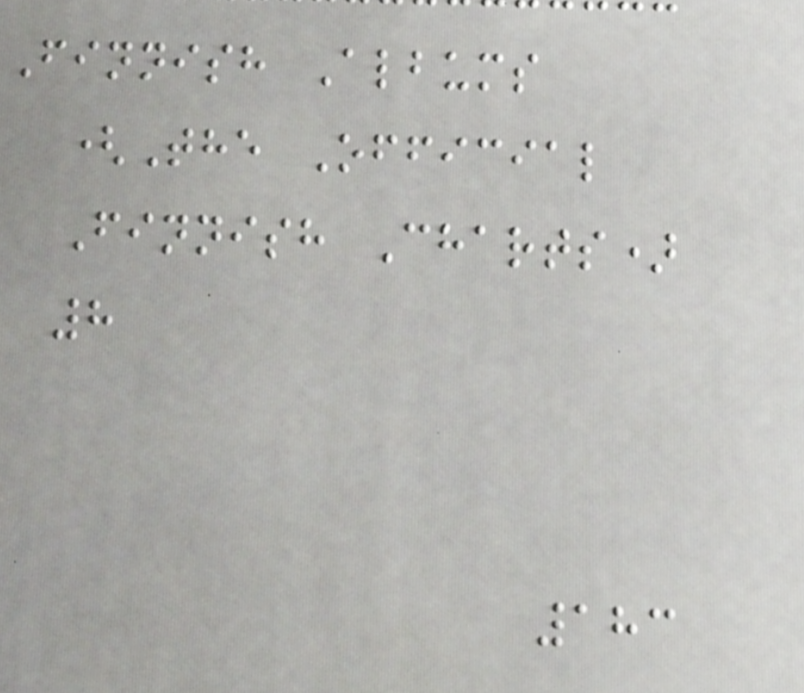Finnish Albums
(The Official
Finnish Charts)
8
183
